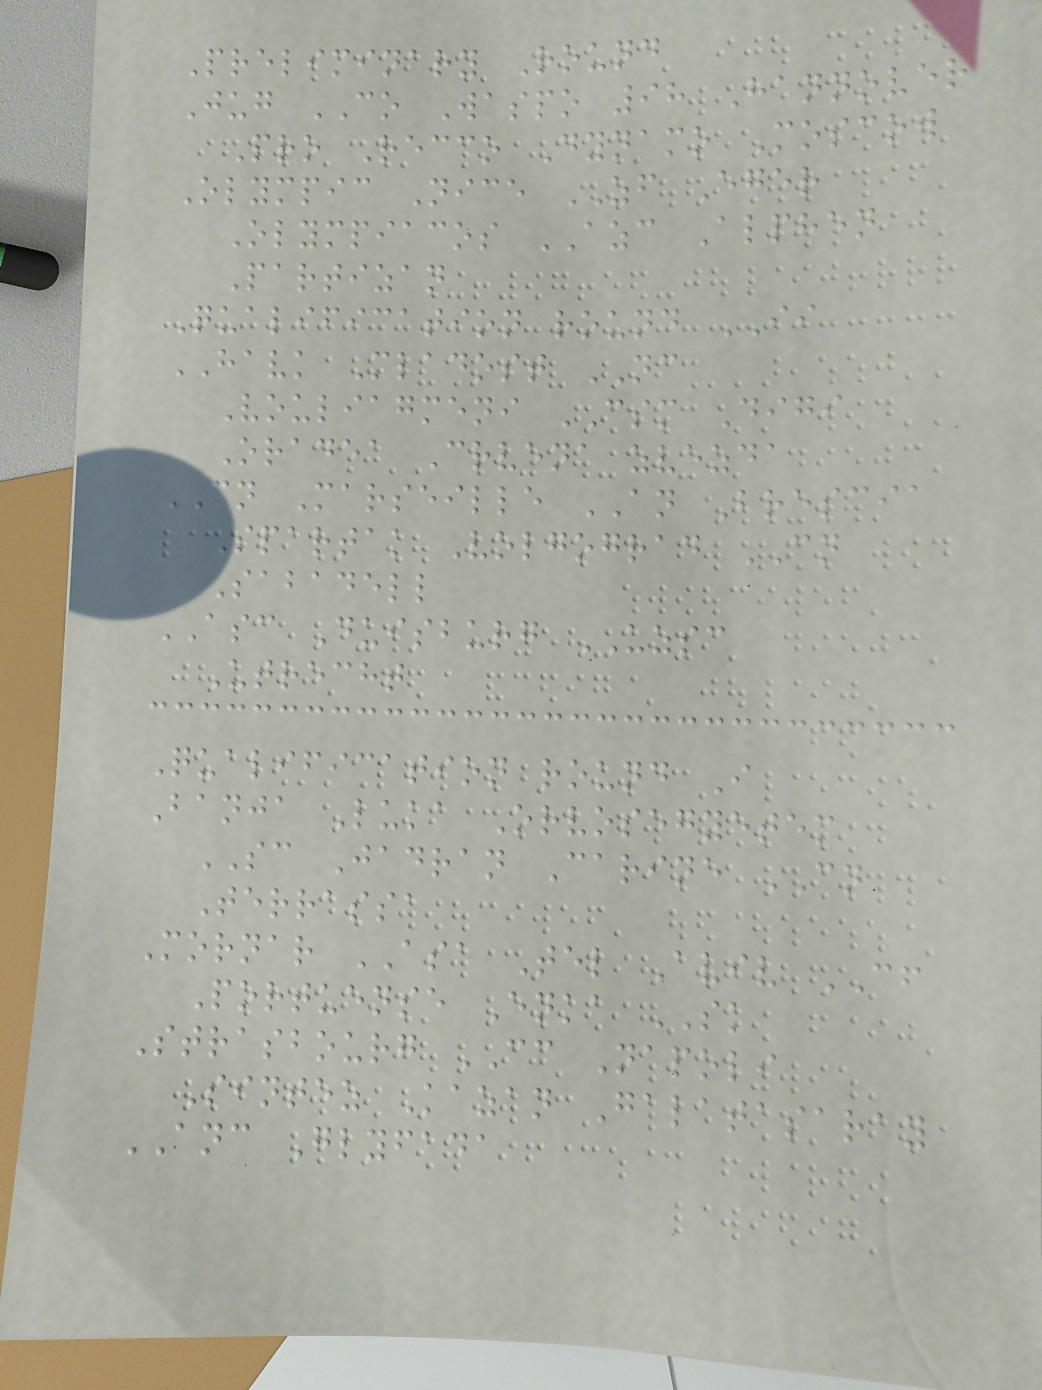Preliminary Round
Jug CO Waspo 98 Hannover
Pro Recco Dynamo Moscow
Olympic Nice ZF Eger
Olympiacos AZC Alphen
Partizan
Qualification round II
HAVK Mladost NC
Vouliagmeni CSM Digi
Oradea Crvena zvezda
CN Marseille AN Brescia
Spartak Volgograd CN
Sabadell
ASC Duisburg UZSC
Utrecht
Qualification round I
Banja Luka Orvosegyetem
SC Jadran Carine CN
Terrassa
Mornar ASA Tel Aviv CF
Portuense Enka SK
Strasbourg CC Napoli
Sintez Kazan Galatasaray
ANC Glyfada
